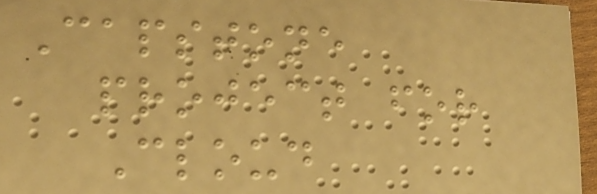Capstone
project for
Cloud
